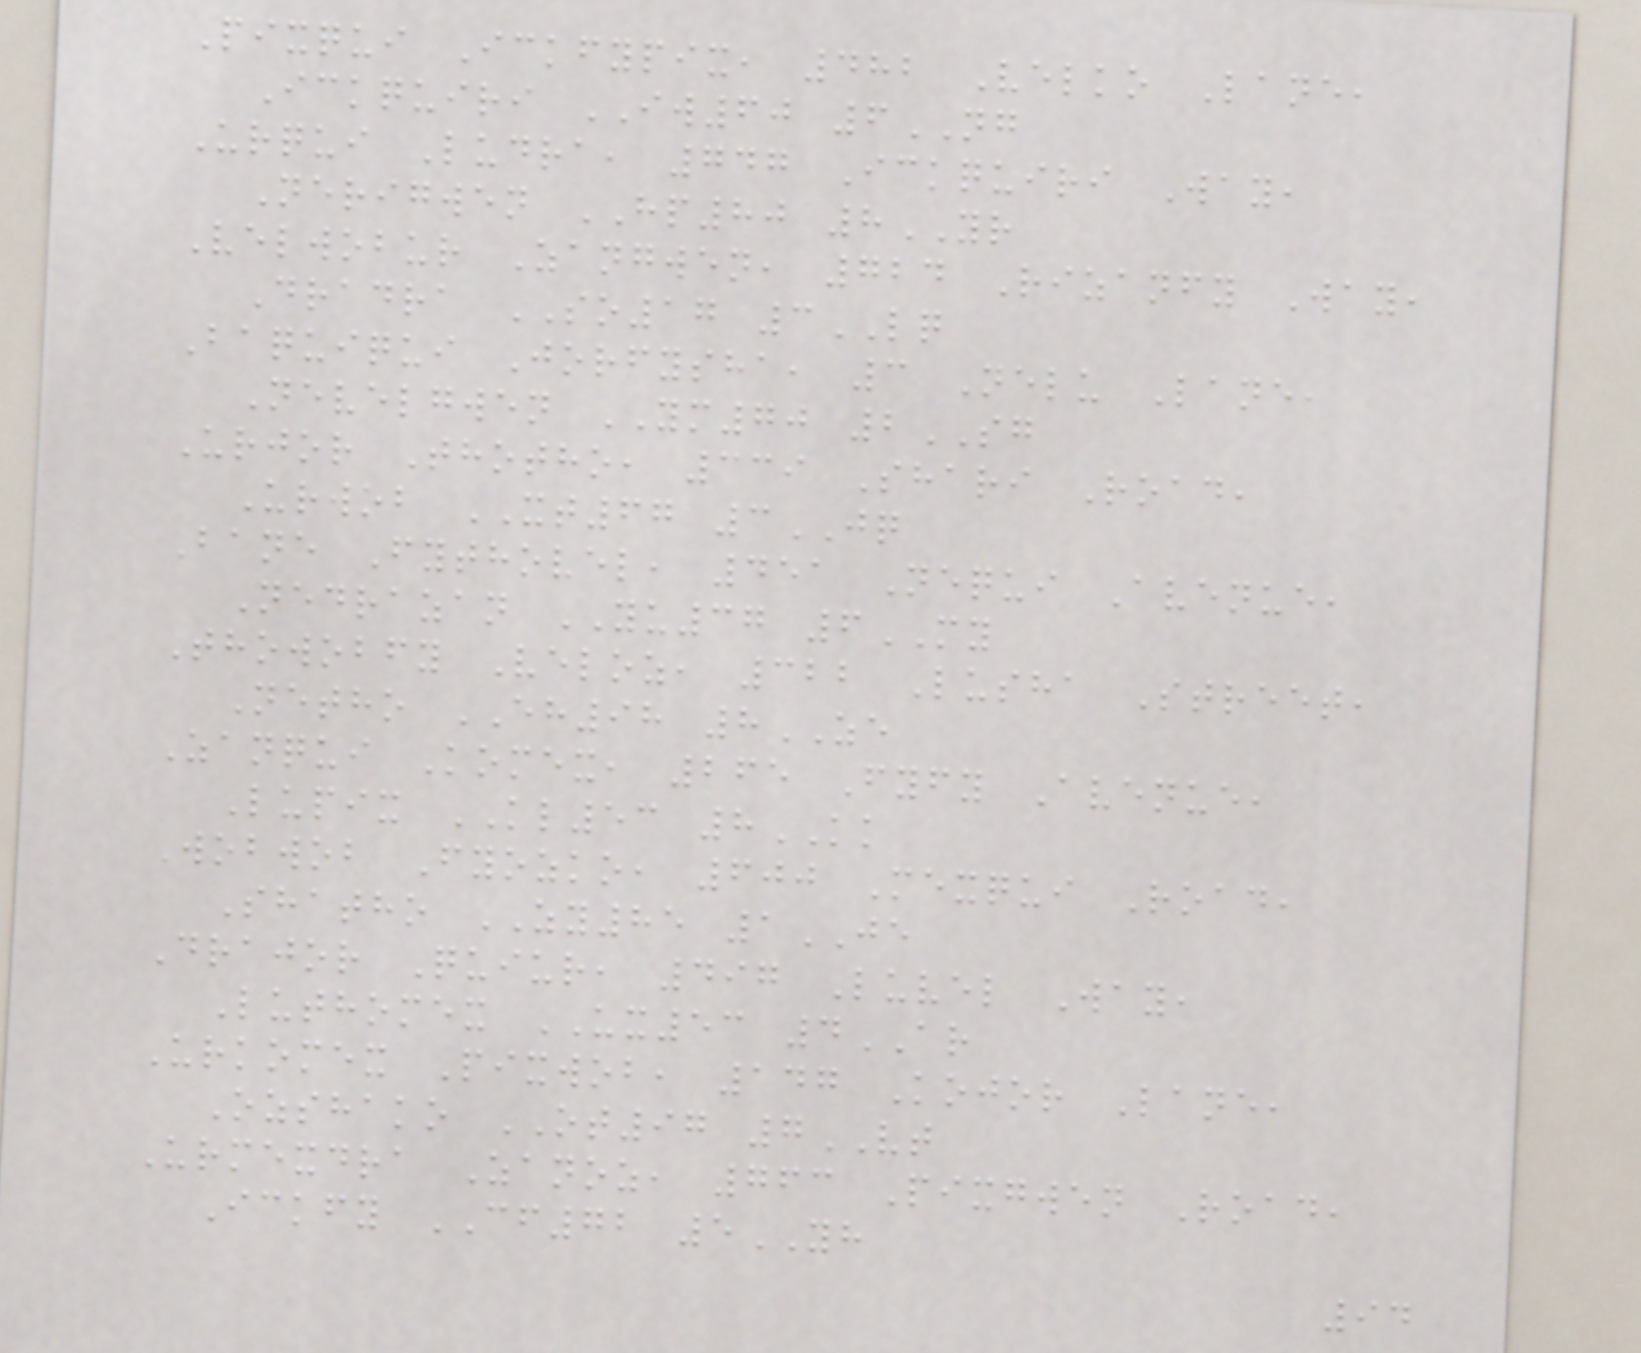Pixqui Ickfypix, 482 Velko Lane,
Ickquiri IW60 6NG
Urqui Ludra, 747 Ickquiri Way,
Nerigwen HP80 8YR
Velwobur Zangwen, 724 Rizanfy Way,
Dradra SO17 3LQ
Baquiqui Jorfysha, 3 Nelu Lane,
Nevelgwen YM70 2SG
Urjor Thotho, 339 Shari Road,
Urwob XT67 3JQ
Bane Fythovel, 451 Nequi Avenue,
Nedrazan YU37 6MY
Thowobfy Veloz, 322 Lusha Street,
Netho EH98 8ZE
Zanqui Komex, 265 Fyfy Avenue,
Lupix KL53 8KK
Wobwob Fyozko, 600 Mexqui Road,
Shatho ZY85 1JE
Drajor Quiur, 497 Luvel Way,
Luthomex UX53 4AR
Urkomex Pixwob, 147 Kojor Lane,
Ozshako OT97 7VT
Urmexdra Zanoz, 763 Pixgwen Road,
Ickfy CF72 5YH
94
